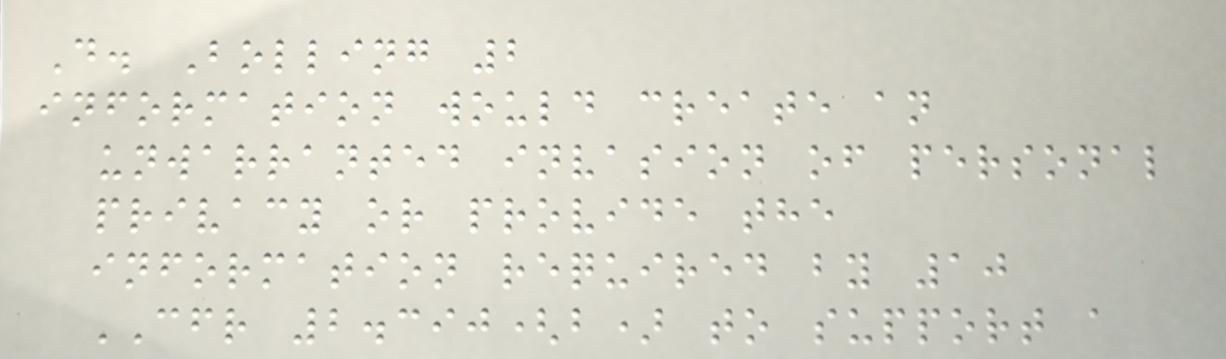D. Bolling 2
information would create an
unwarranted invasion of personal
privacy or provide the
information required by 10
CFR 2.390(b) to support a
